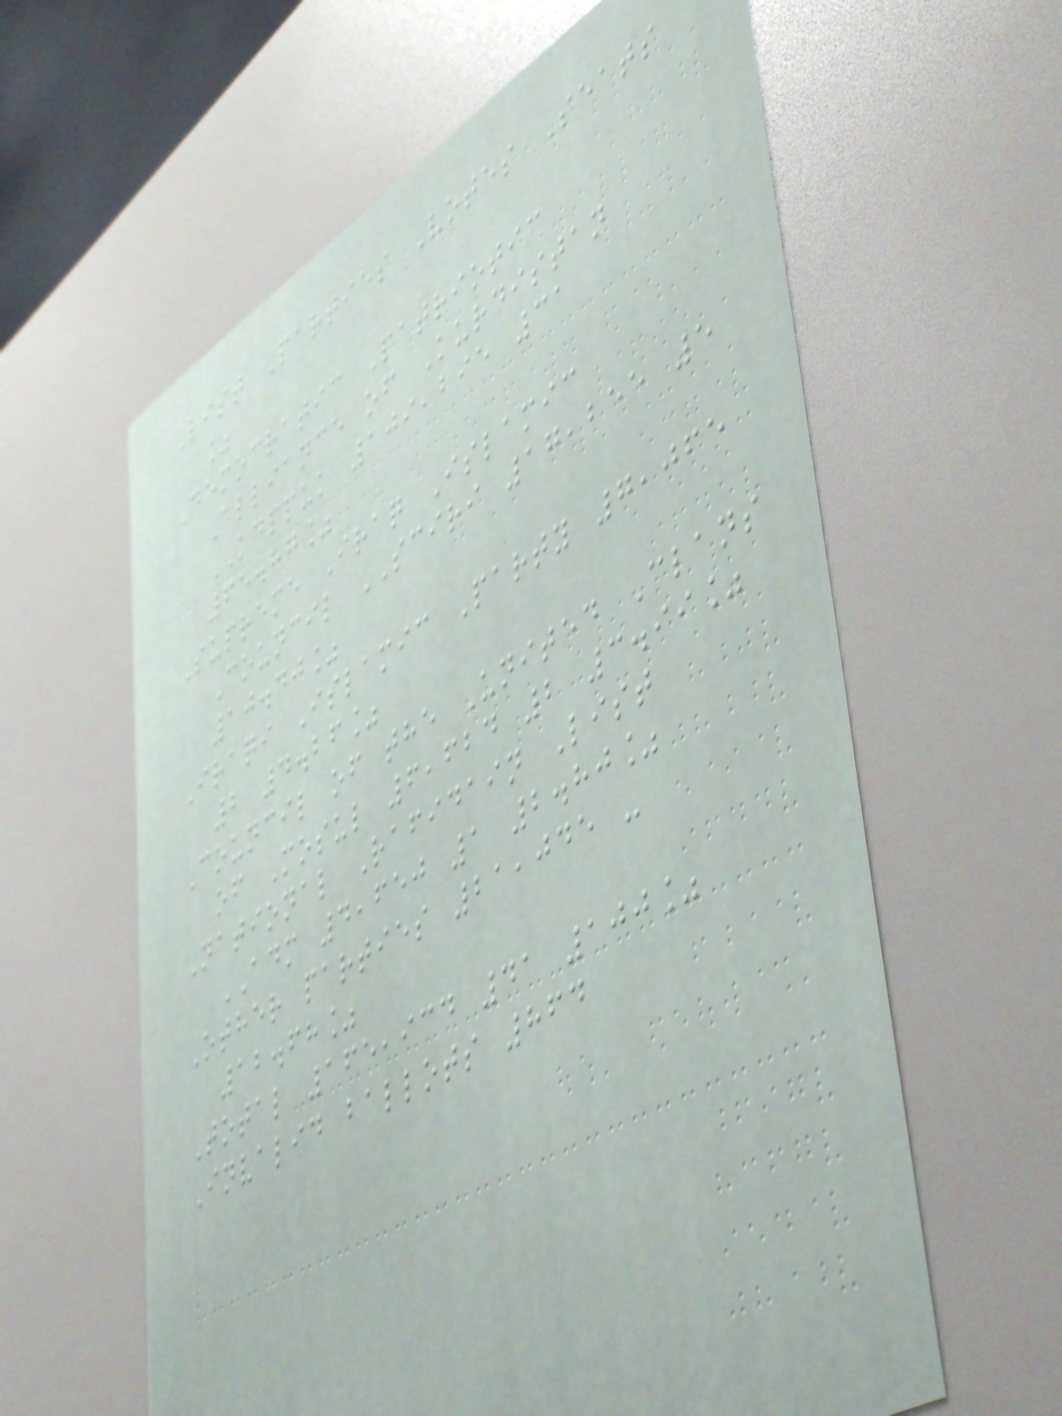List Parties Votes Seats
%
Democratic Patriotic
Alliance of Kurdistan
KDPPUK 109,295 31
65.87%
Supreme Iraq Islamic
Council SCIRI 17,255 5
10.40%
Iraqi Islamic Party 7,065
2 4.26%
Council of the United Clans
of Mosul 6,624 2 3.99%
National Rafidain List
ADM 4,650 1 2.80%
Other parties 21,045 -
12.68%
Total 165,934 41 100%
Invalid ballots 864
